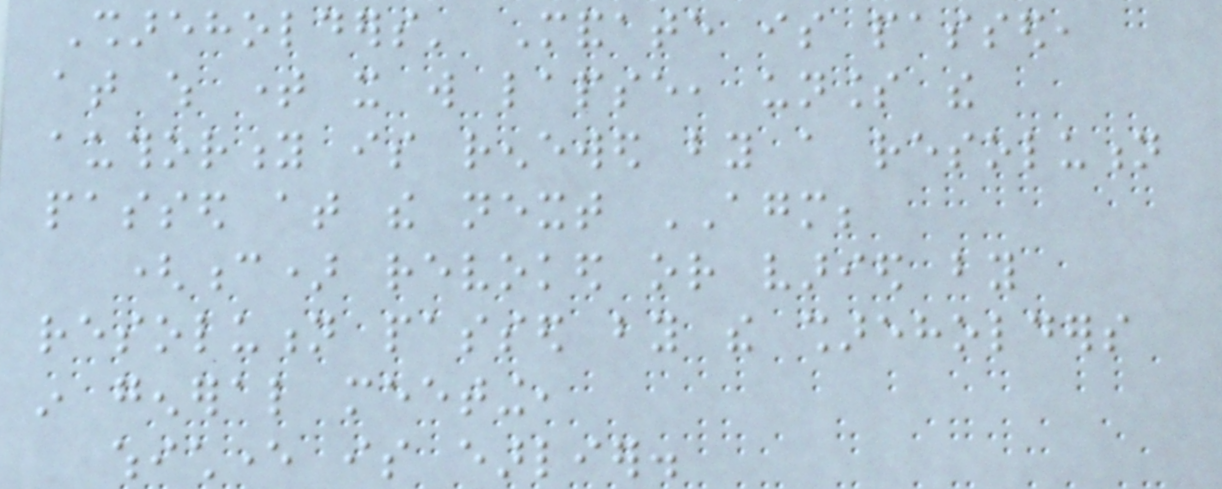Shareholders' Mandate is passed,
at which time it will lapse, unless the
authority is renewed by a resolution
passed at the next AGM;
(c) revoked or varied by
resolution passed by the shareholders
in general meeting,
whichever is earlier.
